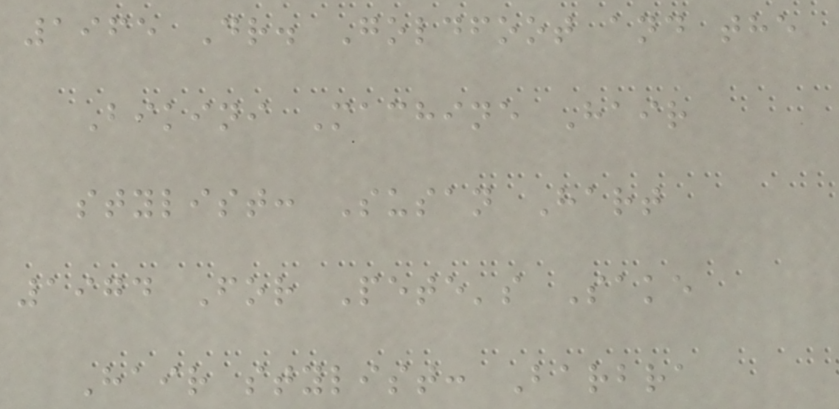1965 Dr. Goldfoot and the
Bikini Machine Hair
stylist: Susan Hart
1974 For Pete's Sake
Hair stylist: Barbra
